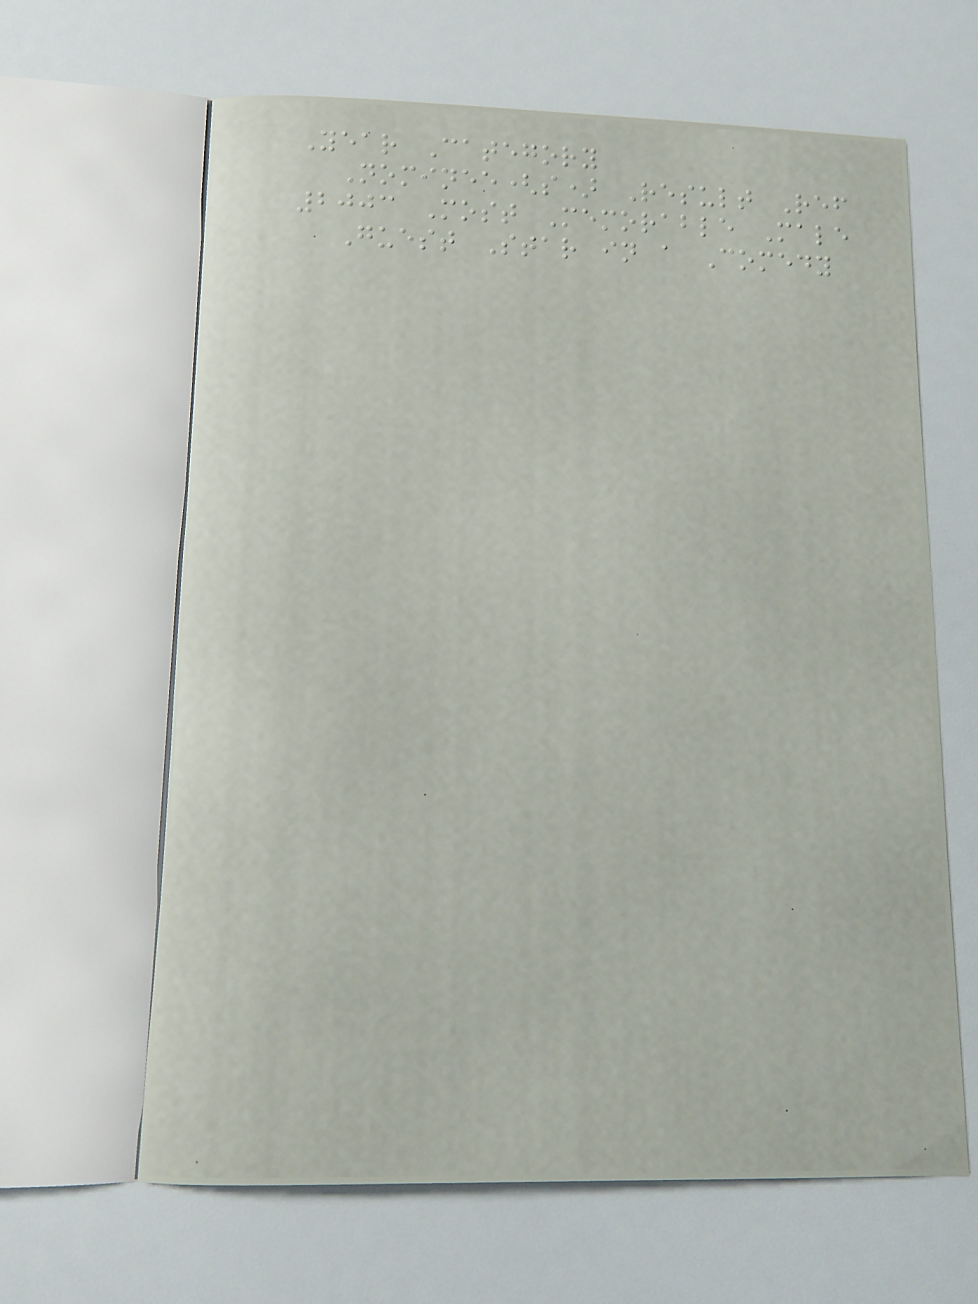Year Category
Nominee(s) Result Ref
2003 Most Memorable Male
Guest Star in a Comedy
